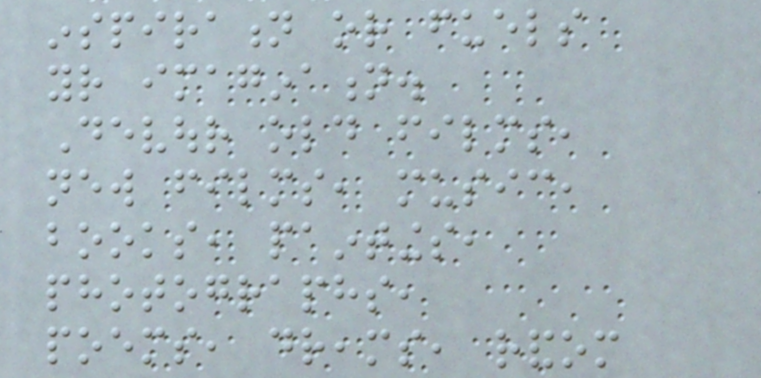inspiration or fuels
your imagination.
Devour old films,
new films, music,
books, paintings,
photographs,
poems, dreams, random
